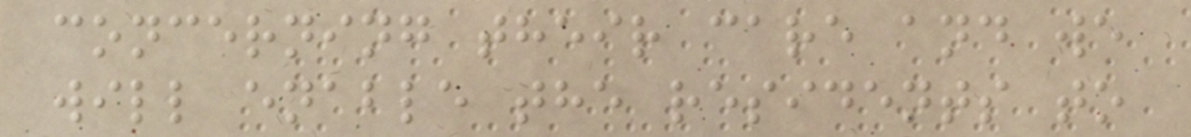concerning their care and we
will enable the residents to
